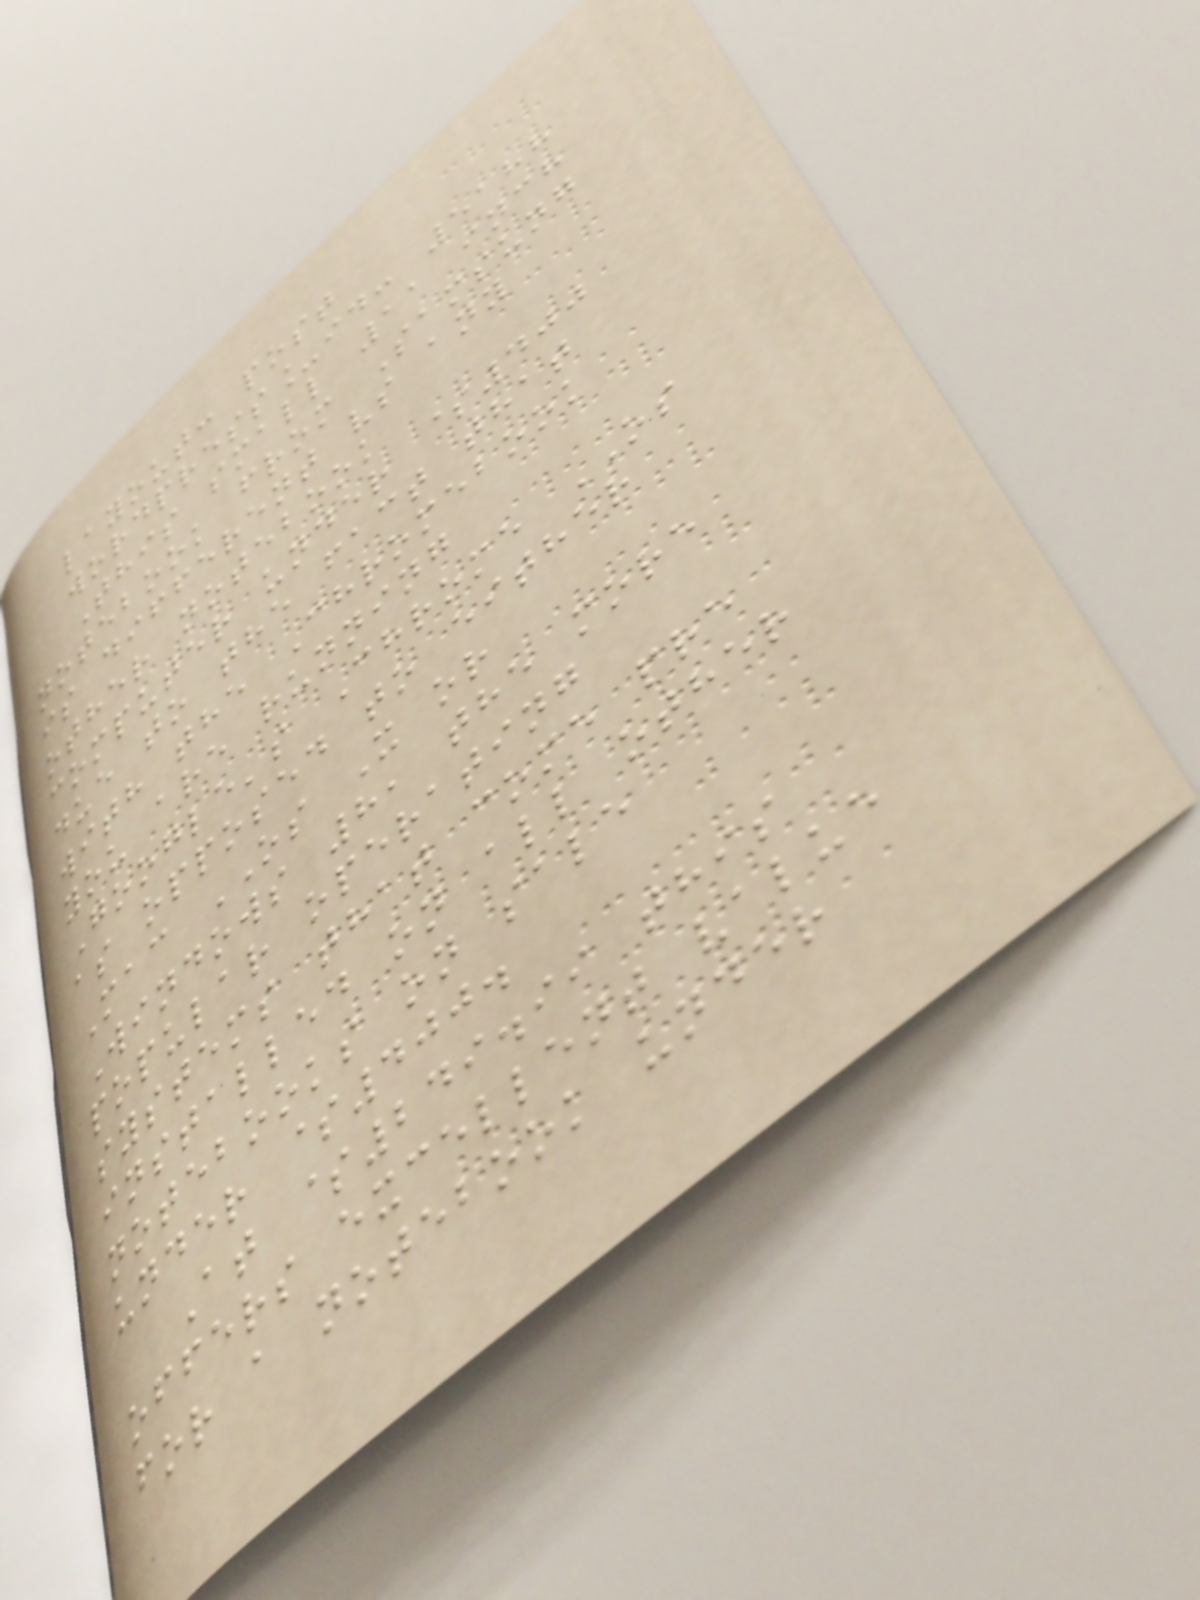layout: post
wordpress_id: 5188
This small 11 inch
notebook from Samsung
is different vs any
other notebook
computer under $400
due to the fact that
with the Chromebook
you are running
Google's Chrome OS
as opposed to either
Mac OS X or
Windows 8, the more
popular operating
systems that come pre
installed on all other
notebooks on sale
under $400.
At $249.99 this
offers excellent value
for a notebook under
